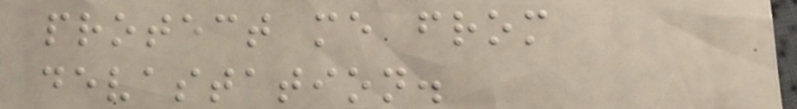protect me from
devastation.
